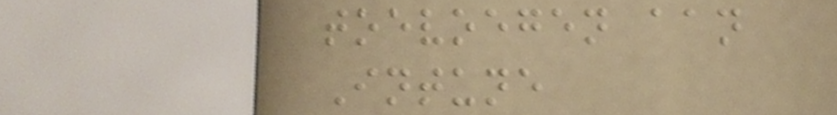toevoegen aan
Intune
